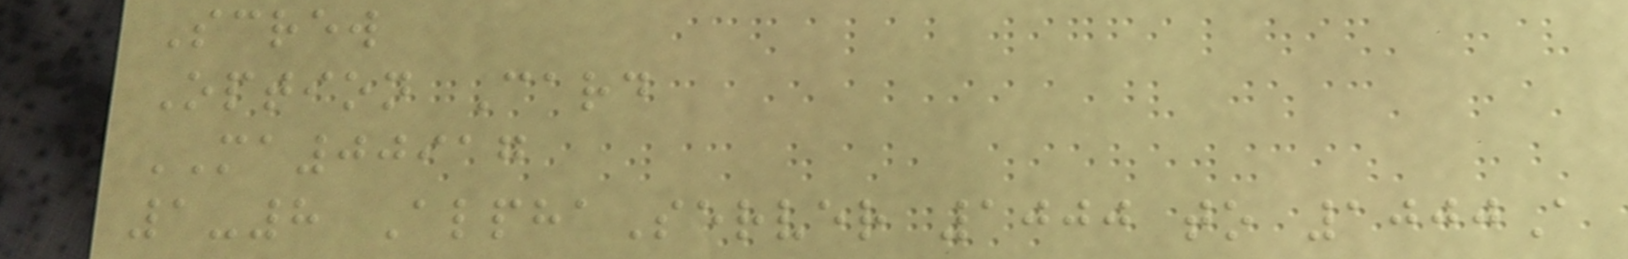Screw
Option Card
MA00917
1-8 AlphaServer 1000 to 1000A
